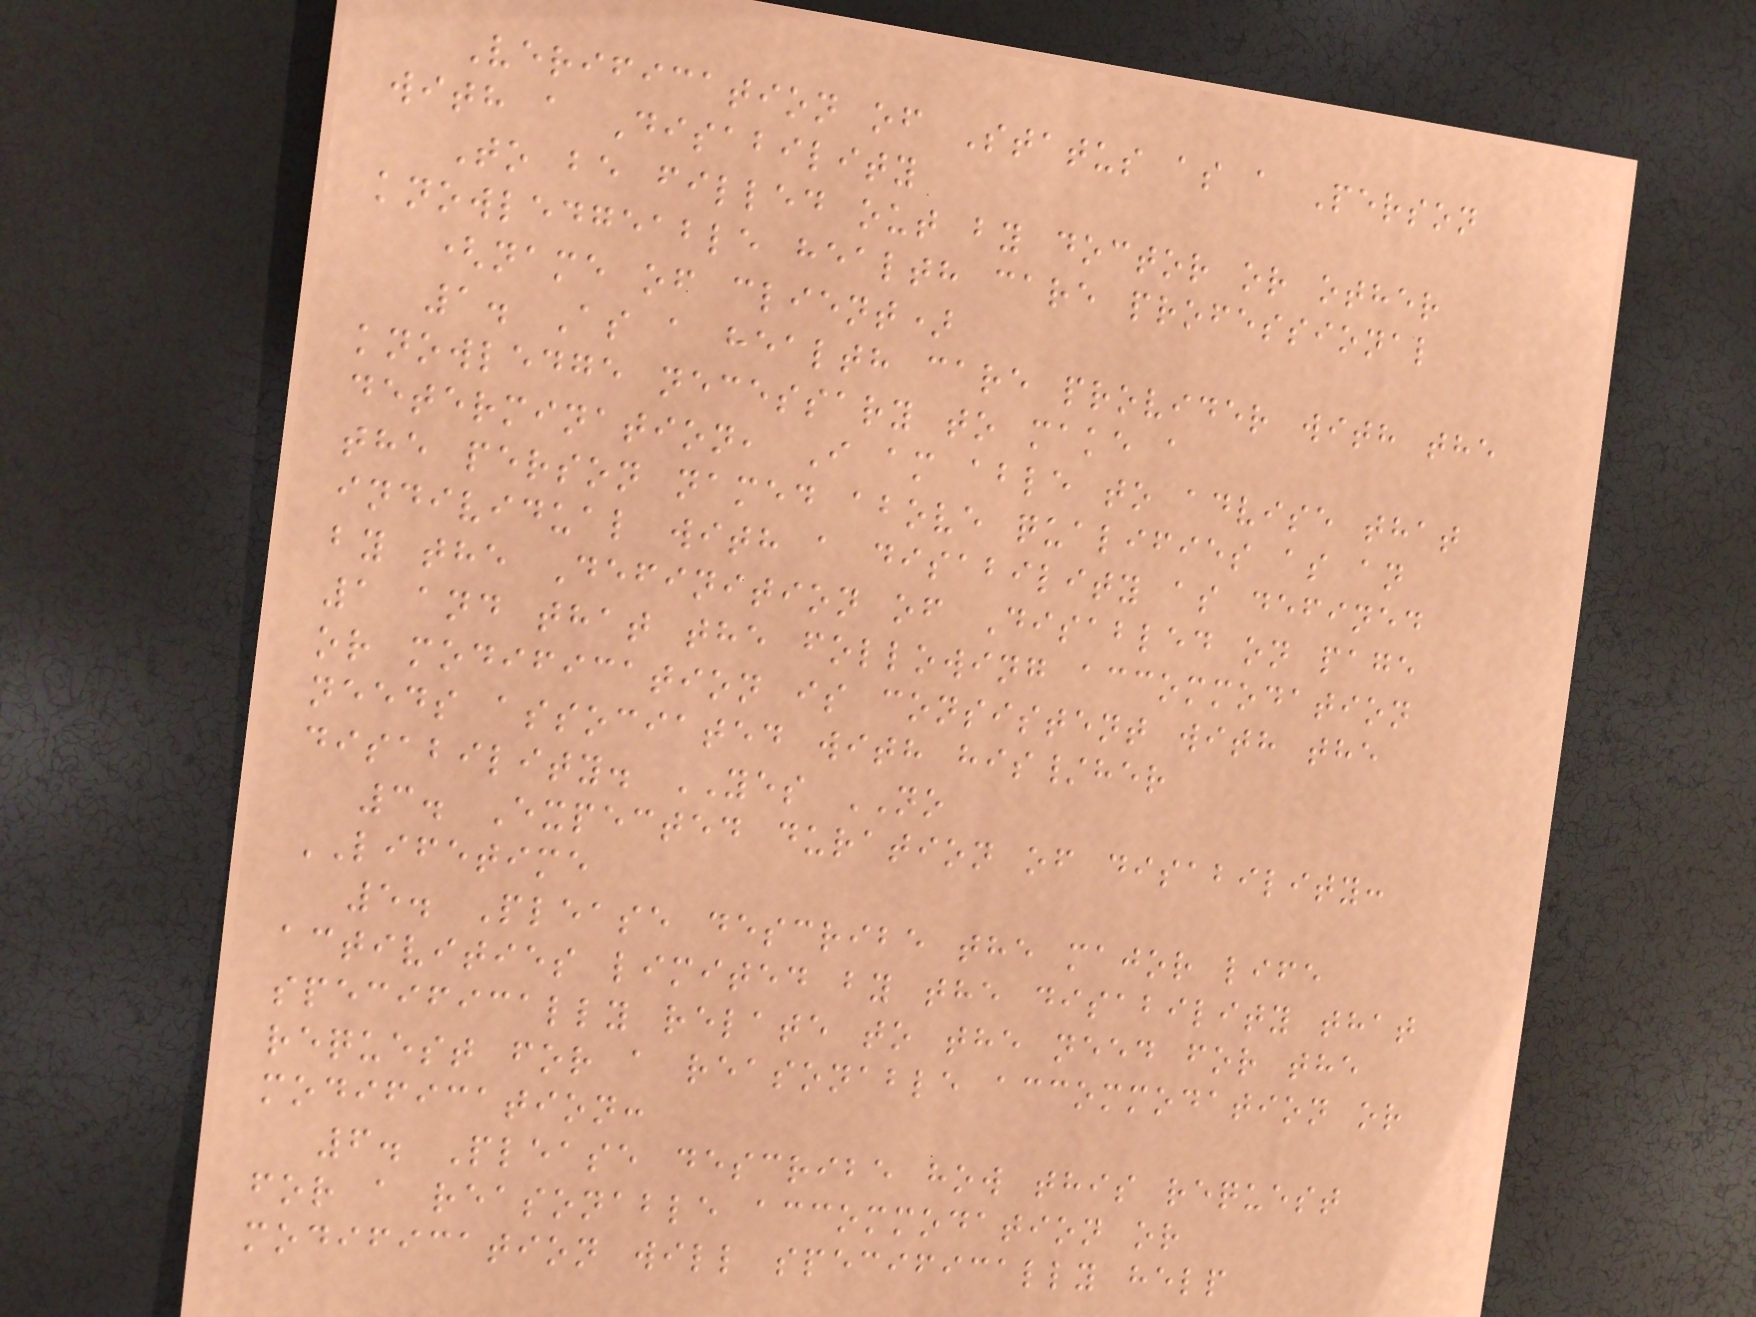Verification of Status as a Person
with a Disability
To be filled out by doctor or other
knowledgeable health care professional
(name of client)
1. As a health care provider with the
knowledge necessary to make a
determination, I am able to advise that
the person named above qualifies as an
individual with a disability as defined
by the Definition of Disabled on page
1 and that the following accommodation
or modification is consistent with the
needs associated with his/her
disability. YES NO
3. Expected duration of disability:
LIFETIME
5. Please describe the major life
activities limited by the disability that
specifically relate to the need for the
request for a reasonable accommodation or
modification:
6. Please describe how this request
for a reasonable accommodation or
modification will specifically help
